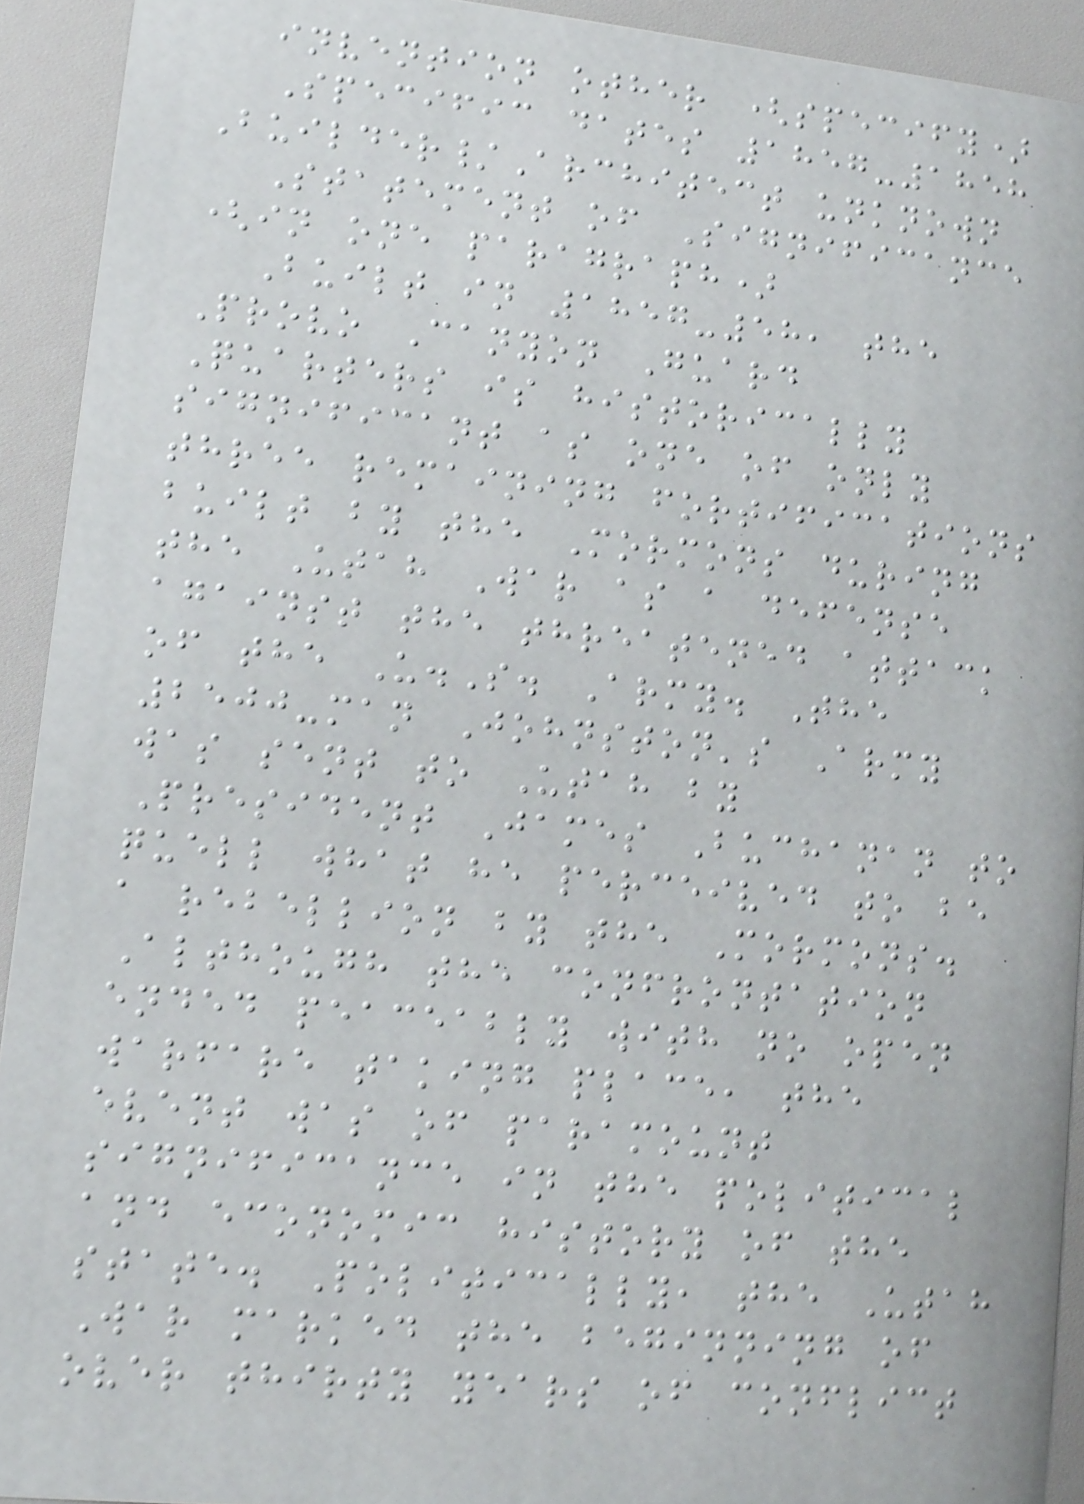invention other (specify)
Specific dates 1857-1858
Builder/Architect unknown
Statement of Significance
(in one paragraph)
Built in 1857-58, the
Provo Canyon Guard
Quarters is historically
significant as one of only
three remaining fortifications
built by the Mormons during
the Utah War as a defense
against the threatened attack
of the U.S. Army. The
2500-man Johnston's Army
was sent to Utah by
President James Buchanan to
quell what he perceived to be
a rebellion by the Mormons.
Although the confrontation
ended peaceably with no open
warfare taking place, the
event was of paramount
significance in the political
and economic history of the
state. Politically, the Utah
War marked the beginning of
over thirty years of conflict
